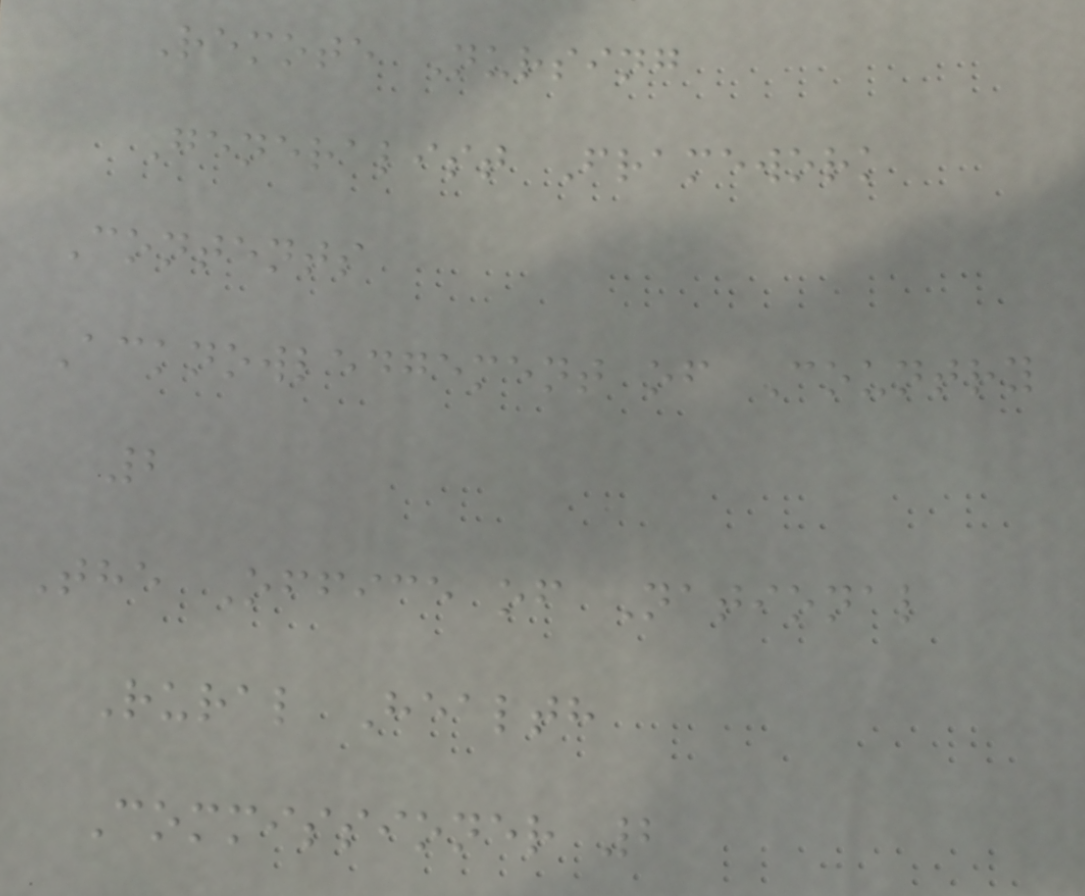Remote Nursing
Generalist Framework
Contents
Acknowledgement of Country
2
The Office of National
Rural Health
Commissioner 2
